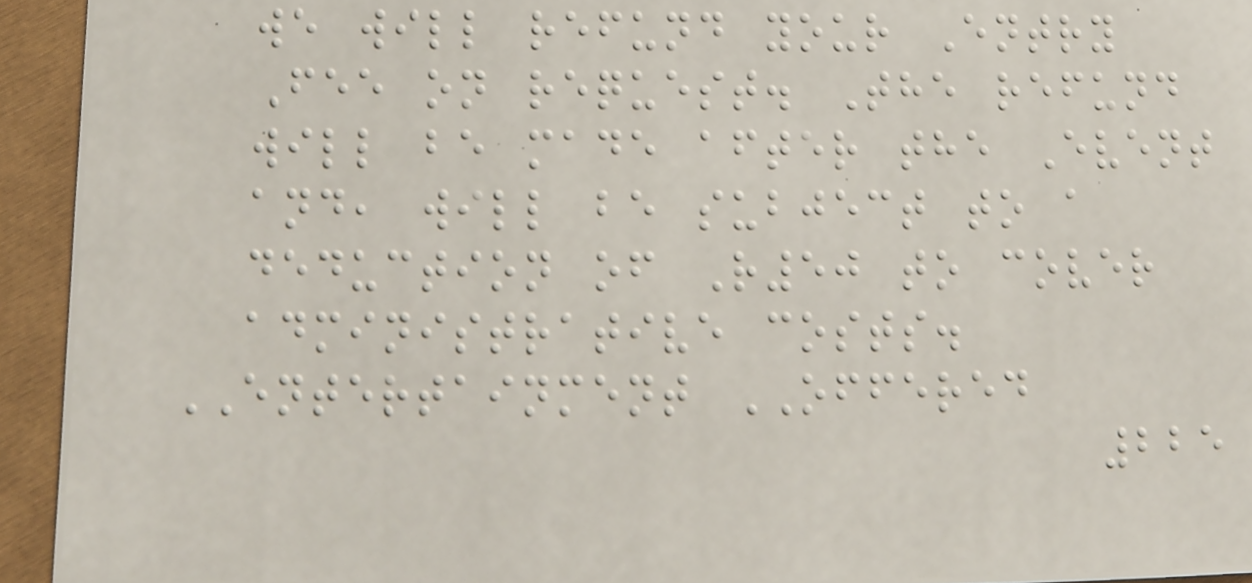we will refund your Entry
Fee on request. The refund
will be made after the Event
and, will be subject to a
deduction of R50 to cover
administrative costs.
ENTERTAINMENT OFFERED
225
